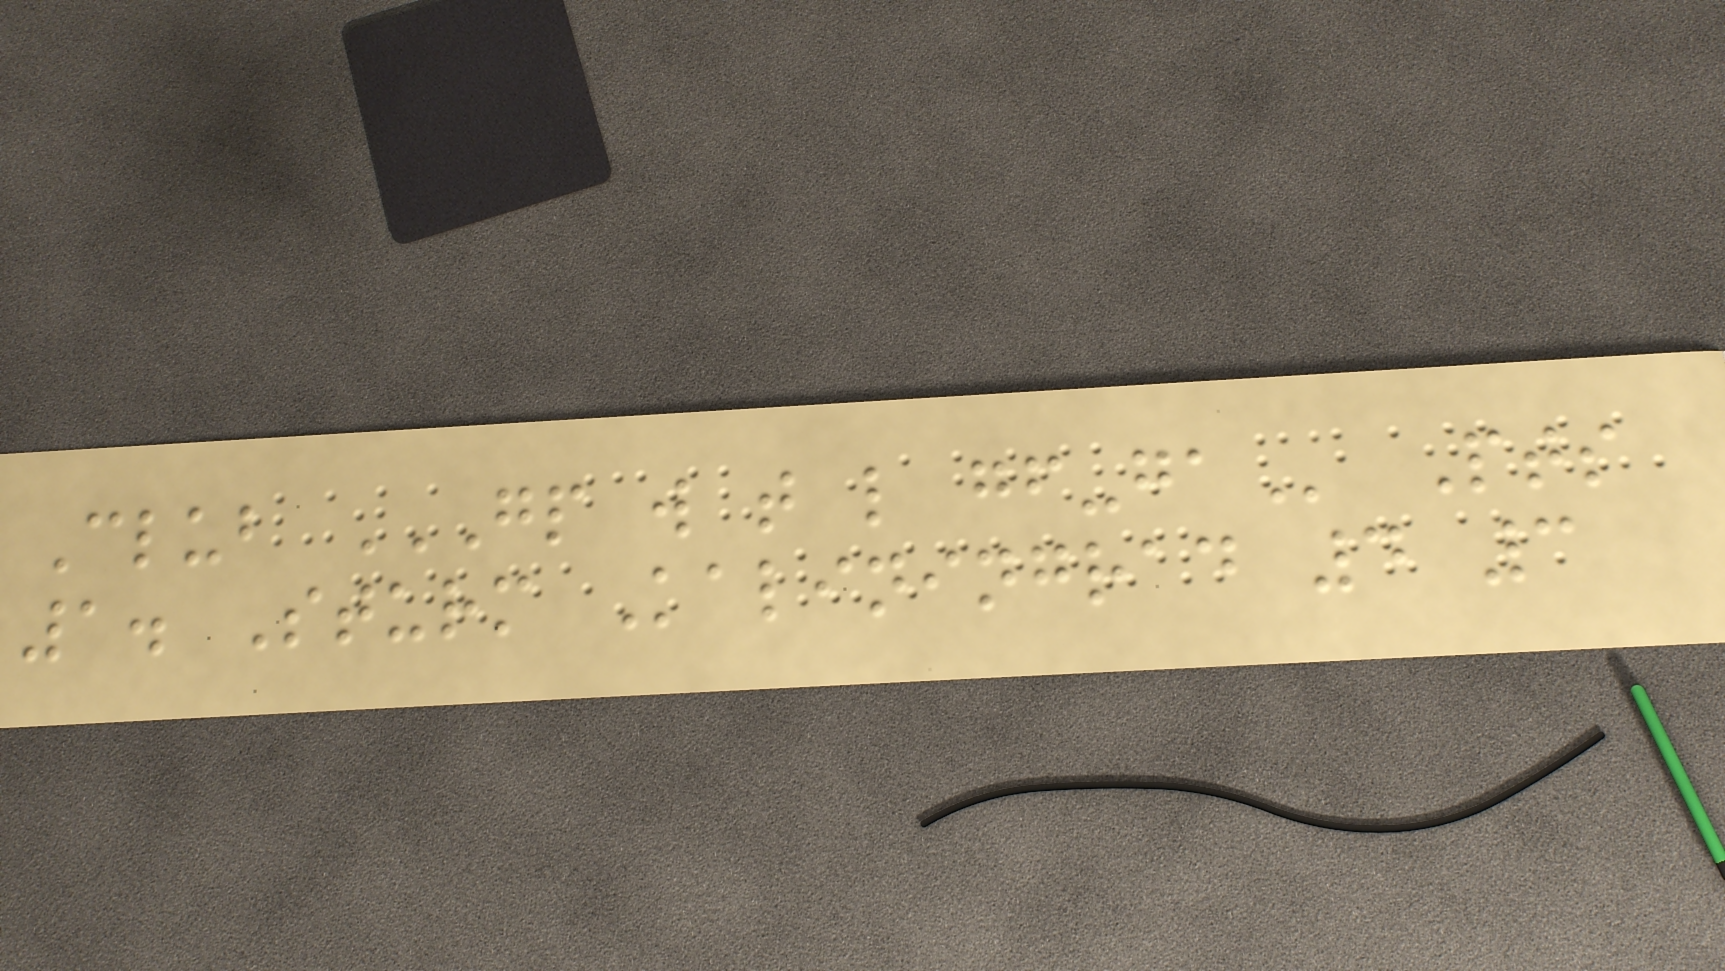Club GP W T L GF-GA Pts
1. Sturm Kaliningrad 4 3
